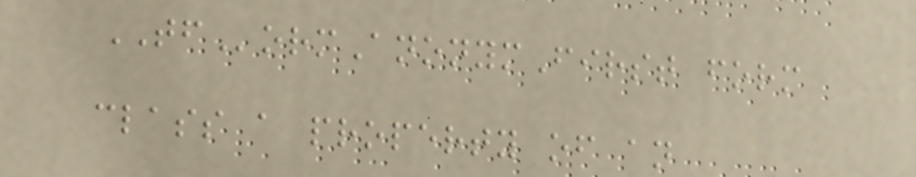TFormAnonymFirst form
class a property of an
